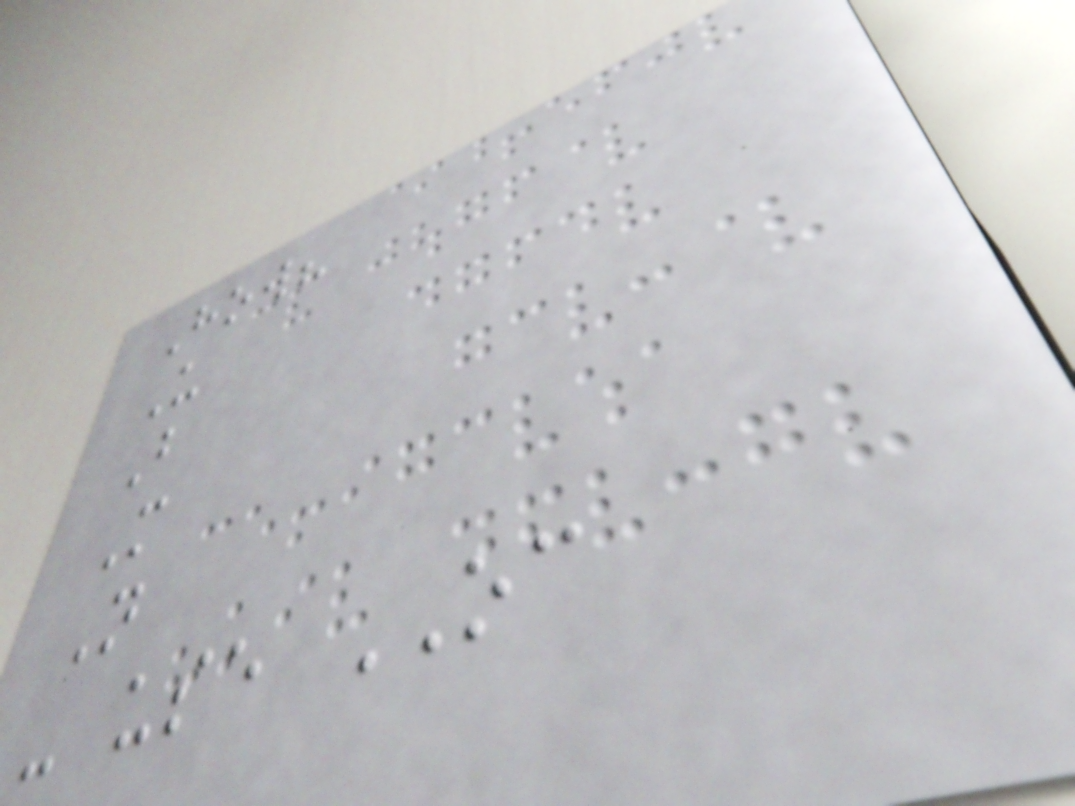How?
U
B
M
N
- use OC
